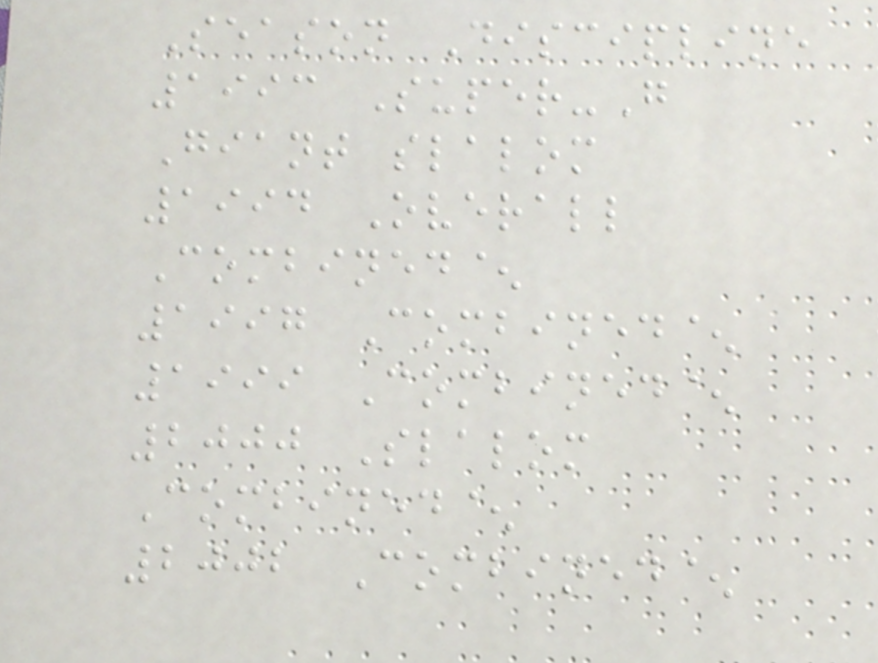Season Discipline
1993 Super-G
Giant slalom
1994 Overall
Combined^
1997 Combined^
1999 Combined^
2000 Slalom
Combined^
2002 Combined^
